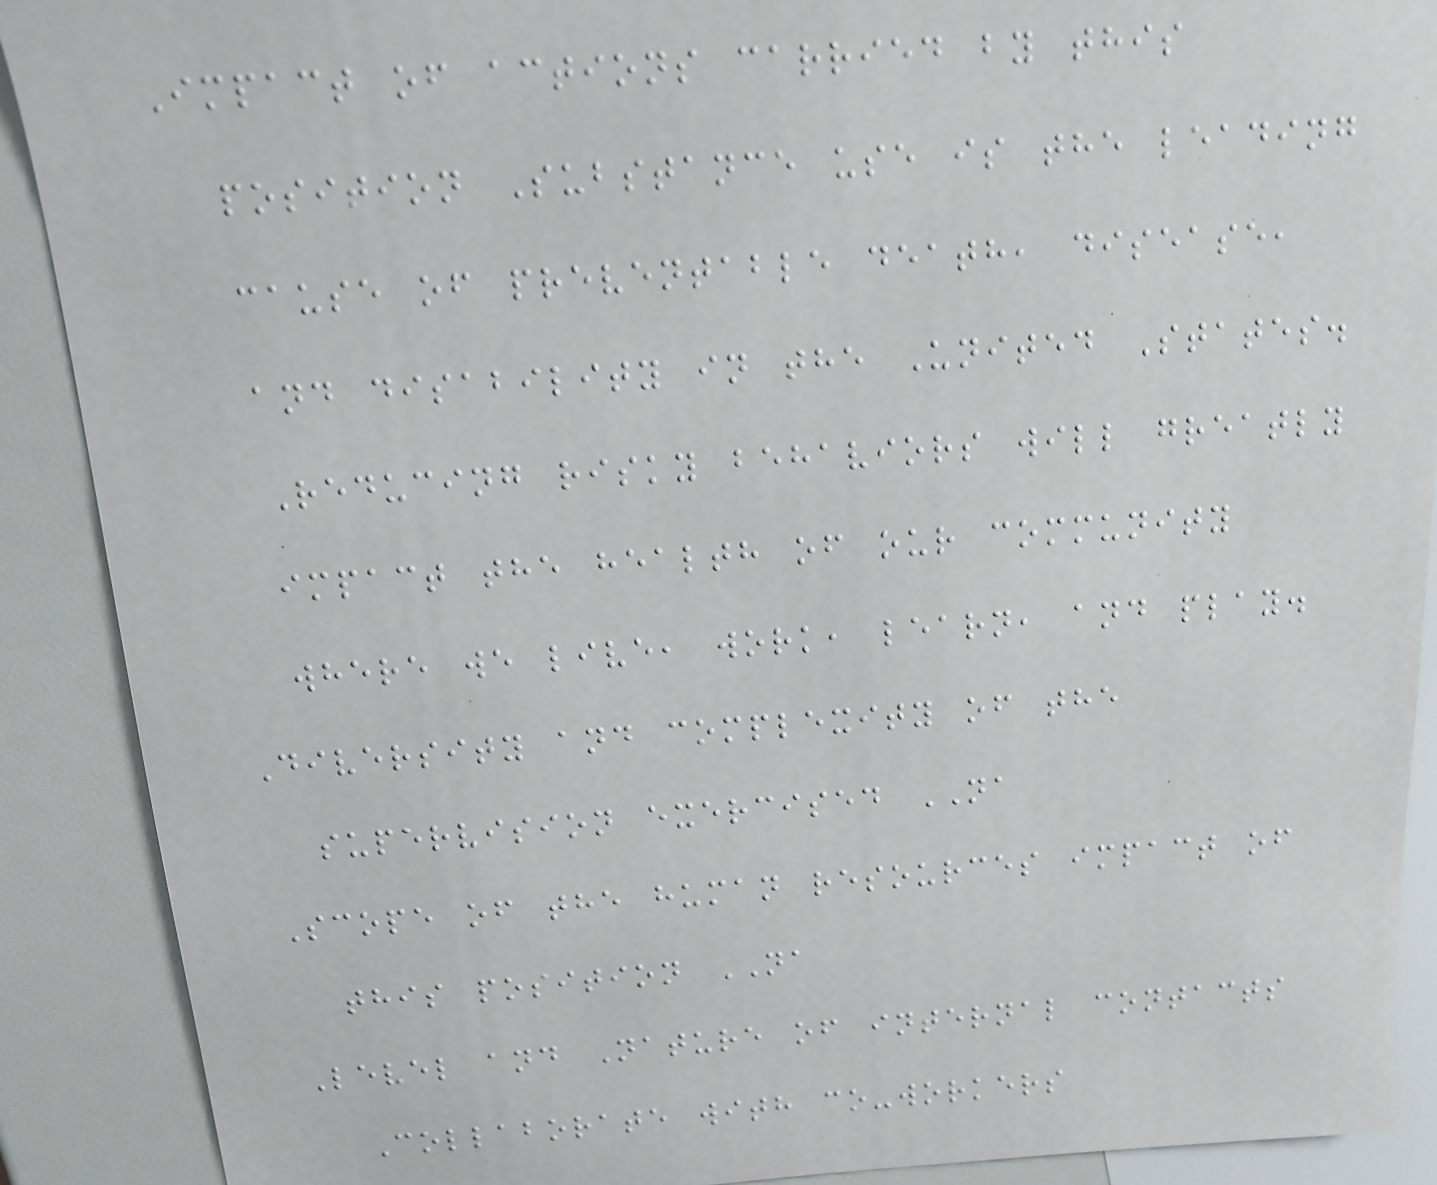Impact of actions carried by this
position Substance use is the leading
cause of preventable death, disease,
and disability in the United States.
Reducing risky behaviors will greatly
impact the health of our community
where we live, work, learn, and play.
Diversity and complexity of the
supervision exercised NA
Scope of the human resources impact of
this position NA
Level and Nature of internal contacts
Collaborate with co-workers
